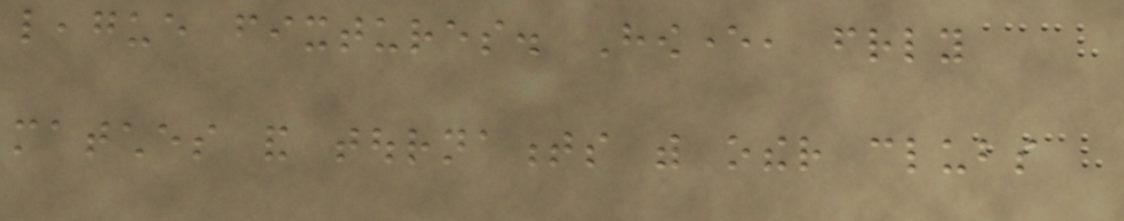league fixtures. However, friendly
matches and tournaments with other clubs
